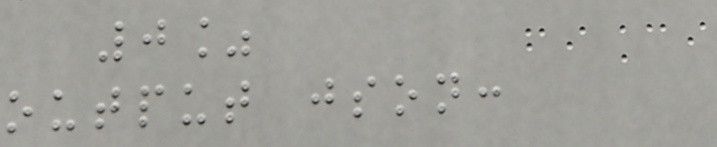0%
output json:
